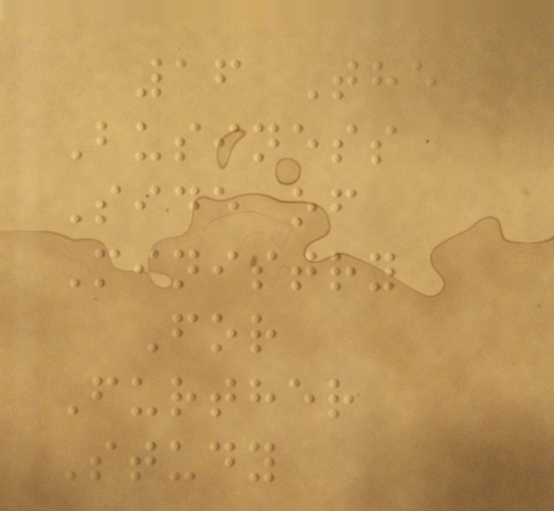16 The
Business
Side of
Ministry
For
Further
Study
